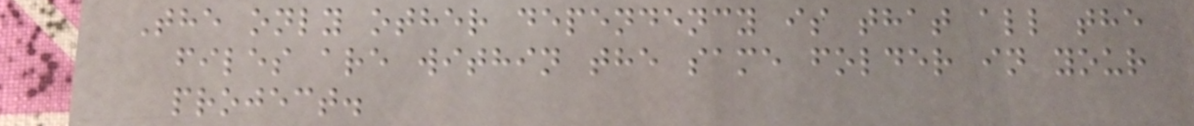The only other dependency is that all the
files are within the same folder in your
project.
